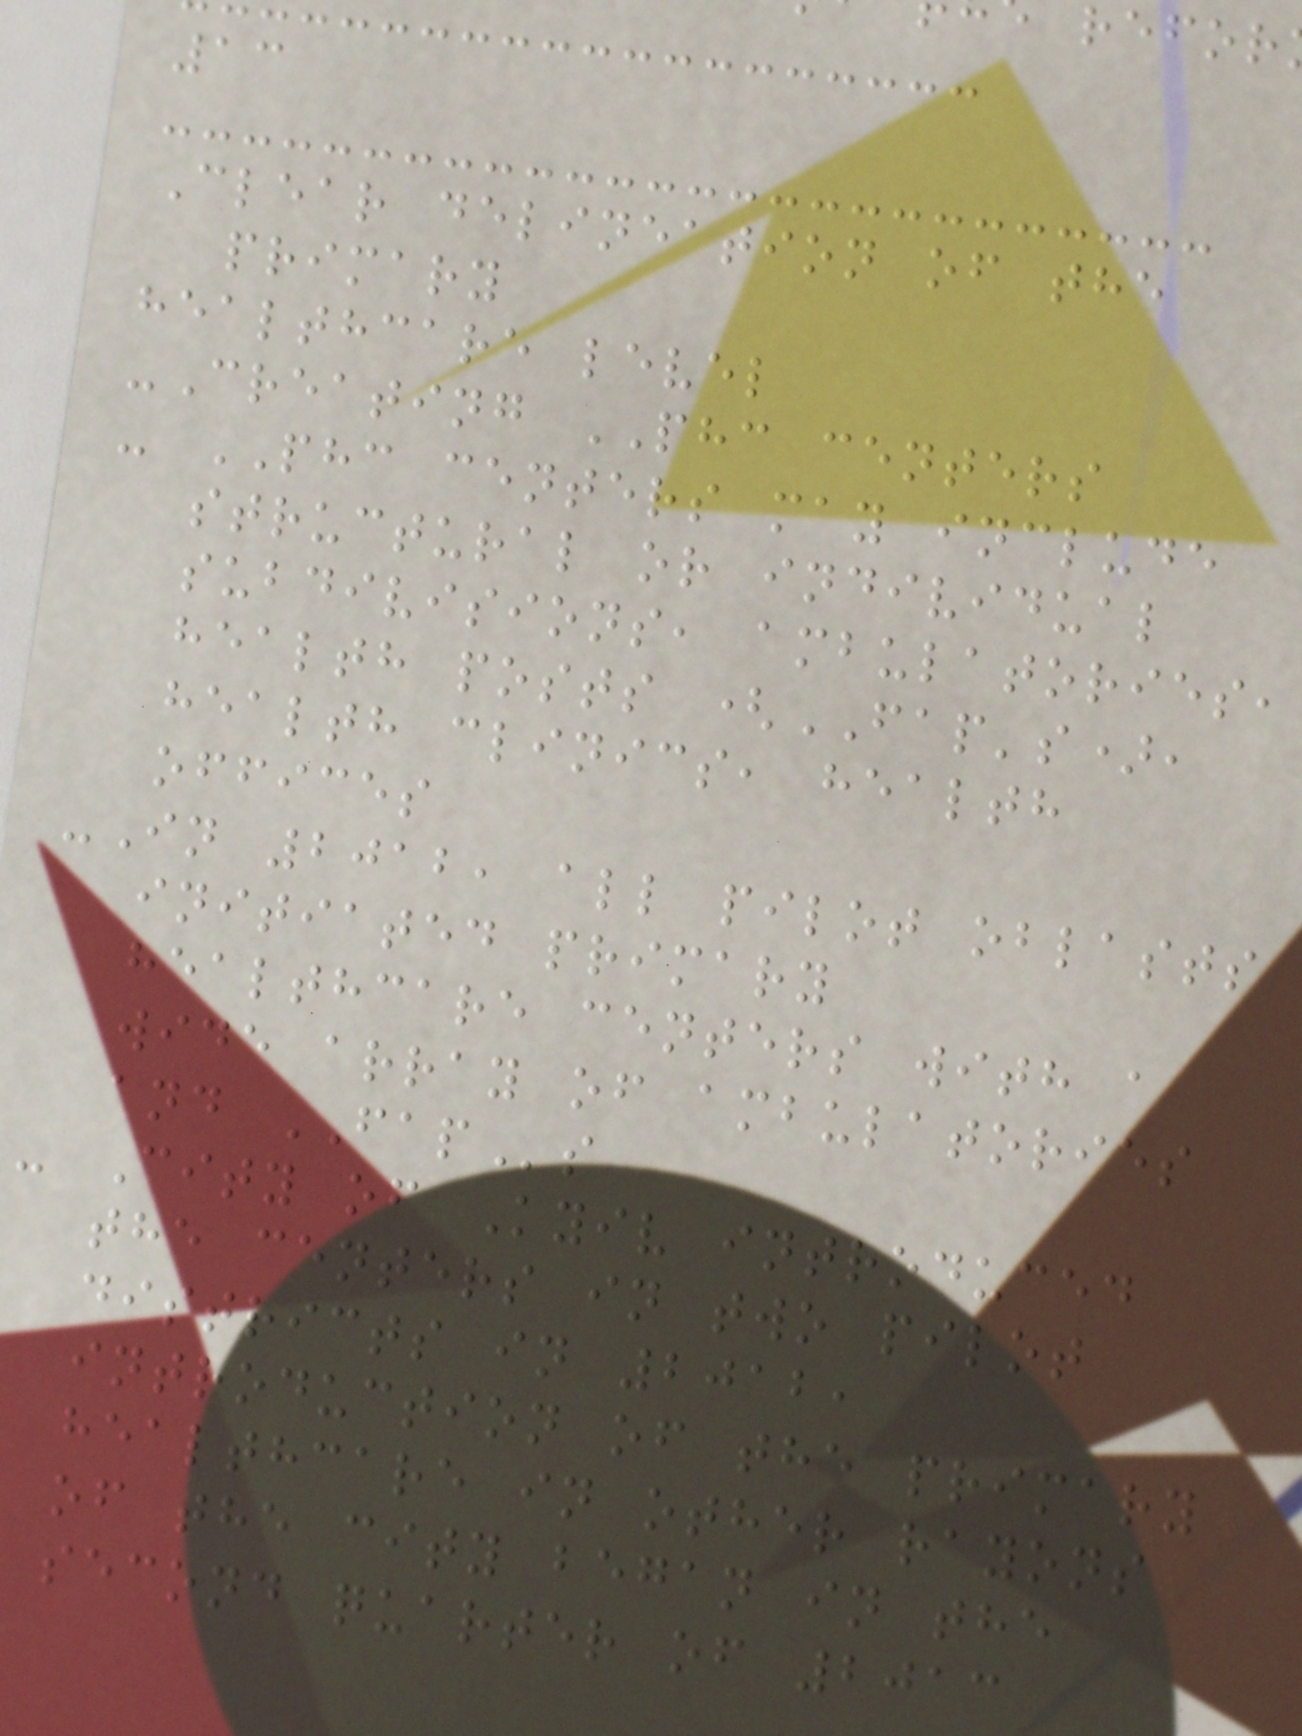13
Clear delineation of the
primary
healthcare level
-Creating PHC centers
- PHC centers may include
structural or individual
subdivisions, ambulatories,
health posts (FAP's),
health clinics, health
offices
-In 2012, all pilot oblasts
initiated primary
healthcare centers with a
wide array of ambulatories
and FAPs
- City of Kyiv introduced
the centers in two pilot
districts in 2012,
introduction of the primary
healthcare in other rayons
of the city began in the
second quarter of 2013
